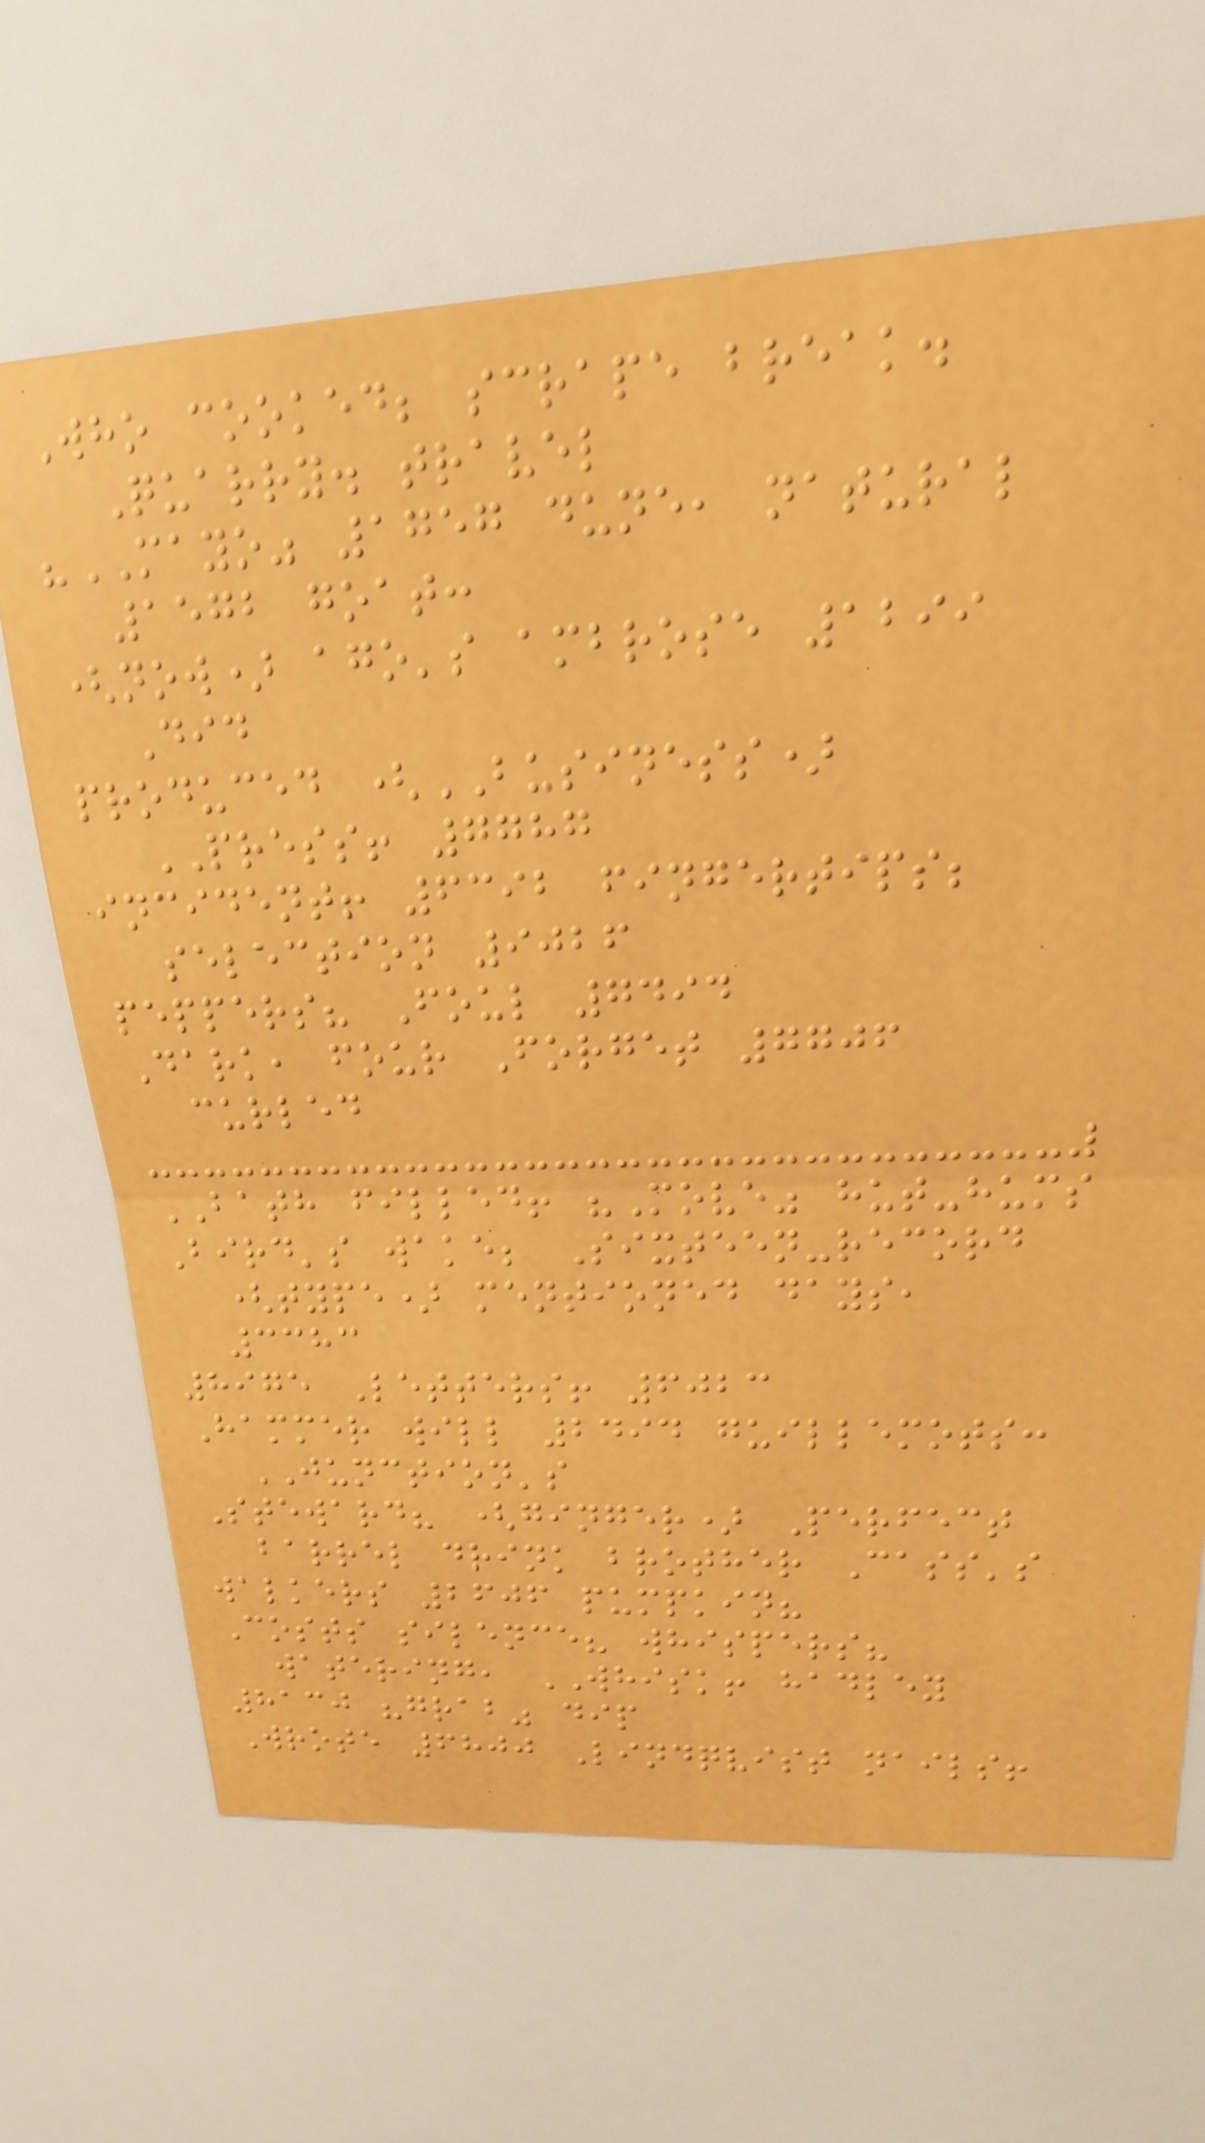Who cooked; scrape break.
Quarry. travel
"MAYO" 1757 dune, natural
1572 goat:
(now) ago's ambrose 1299
Did
produced (BUSINESS)
PRESS! 7787
incident! 6392 fingertips;
selection 9026
peppers? Foul 7494
Dark, four Forget 7706
curled
BATH filled! "Move" hut-hums
Bird's wake; Sixteen-record
(type) mentioned days,
3383
8975 Letters! 6023
Hammer will 2494 guillemots:
JUNCTION's
Steward? (ginger) Perfect
barrel drink brother Cass's
walkers 2606 pumpkin?
Costs silence? whispers?
watering, WHISK! hadley
8130 "grab" dip
Wrote 6800 Lindqvist nails!
